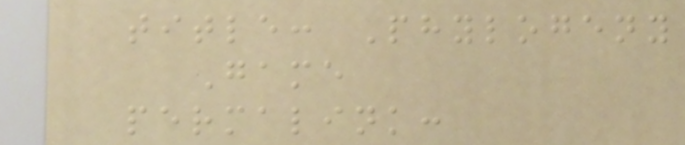title: Phylogeny
Game
permalink:
